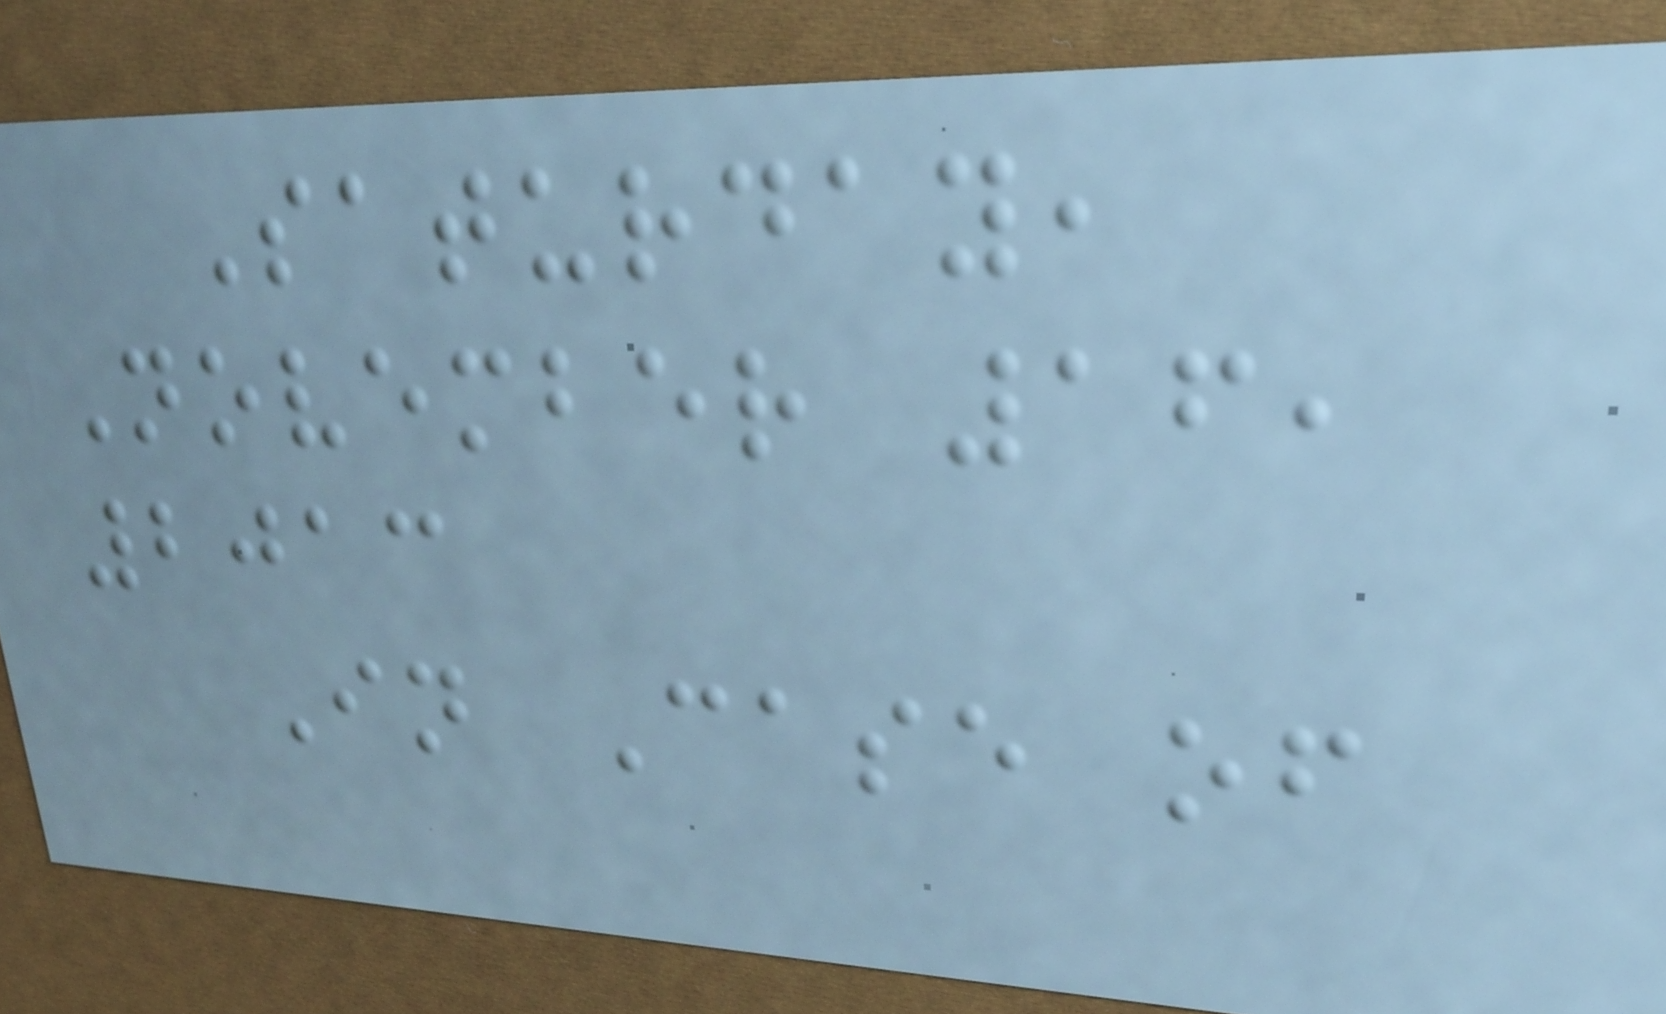Saturday,
November 16,
2013
In Case of
